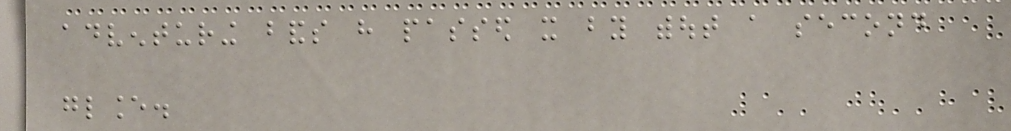adventuring bands have passed it by without a second
glance.
